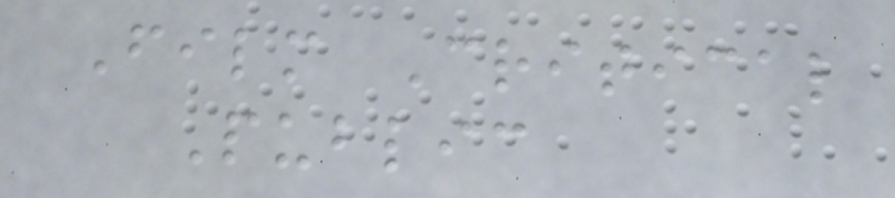Film Critical
Public
